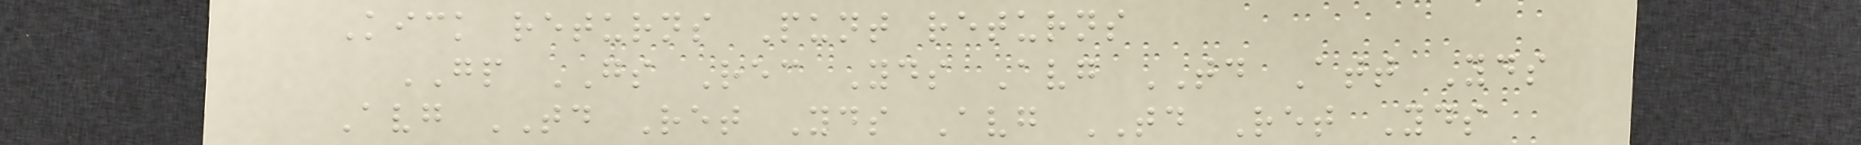Kick returns Punt returns
GP GS Rec Yds Avg TD Att Yds
Avg TD Ret Yds Avg TD Ret Yds
